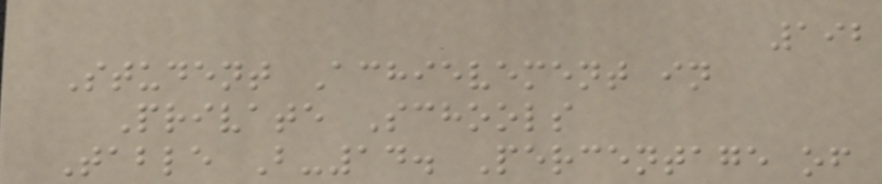192
Student Achievement in
Private Schools
Table B-14. Percentage of
